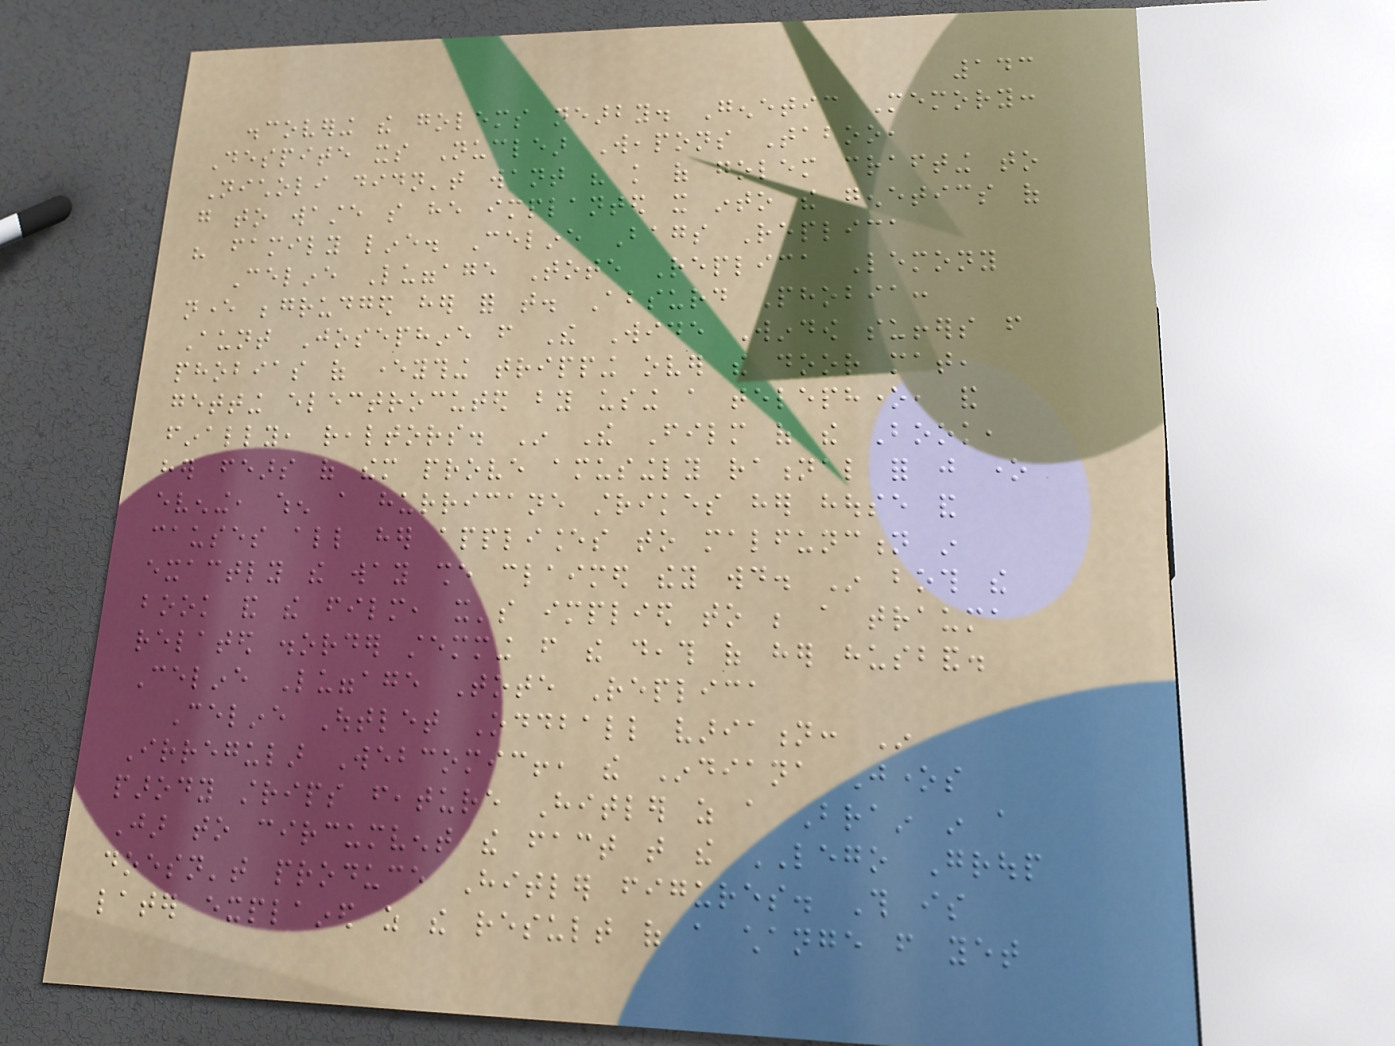143
discovering the golems nearby. Genetic Memory:
Despite its Nuclear Weapons Taboo,
Nicholi didn't want his knowledge of golem crafting to
go to waste so he implanted it into the genetics of
his family line. Celine Bags Replica
Celine Luggage Tote Replica Lemony
never begrudged her for that. Absurd Phobia:
Aunt Josephine from The Wide Window suffers from
phobias of everything tripping over the door mat,
getting electrocuted by using a telephone, and
finally, realtors. In The Film of the Book,
her fears of them prove amusingly rational for just one
evening, when a hurricane strikes her house and
causes all her appliances to malfunction in
exactly the way she claimed they would. In both the
book and the film, it's implied to be a trauma
related disorder stemming from the death of her husband.
Celine Luggage Tote Replica
Celine Outlet Oddball variation: In
Irregular Webcomic!, the Indiana Jones
parody strips feature Hitler as a Brain in a
Jar to circumvent the fact that the LEGO Group
doesn't produce Hitler figures. This is
later explained as the result of a change from yet
